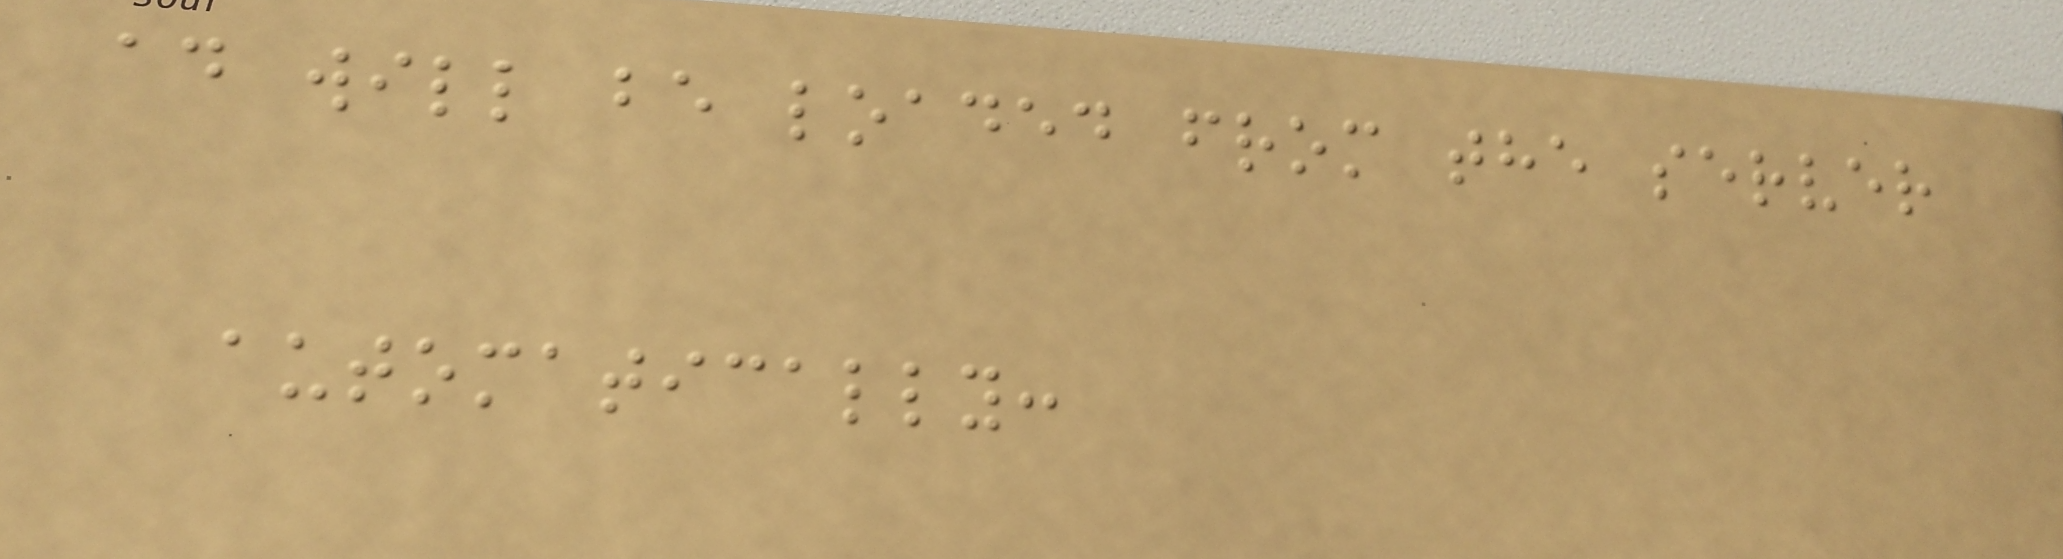ad will be loaded from the server
automatically:
